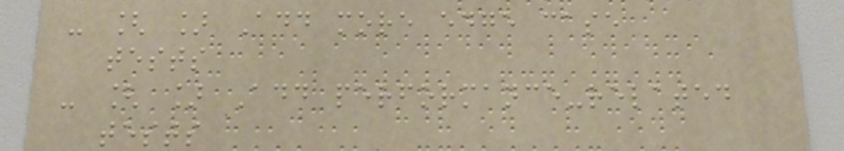- [ ] Add more edge case
tests
- [ ] Add performance-related
tests
